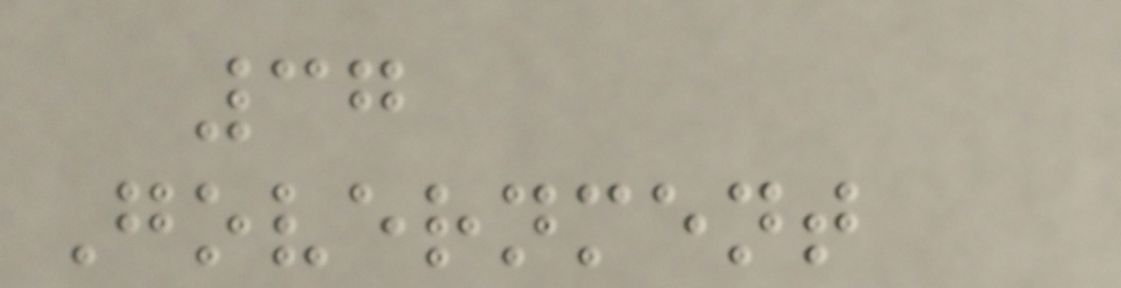37
Government
